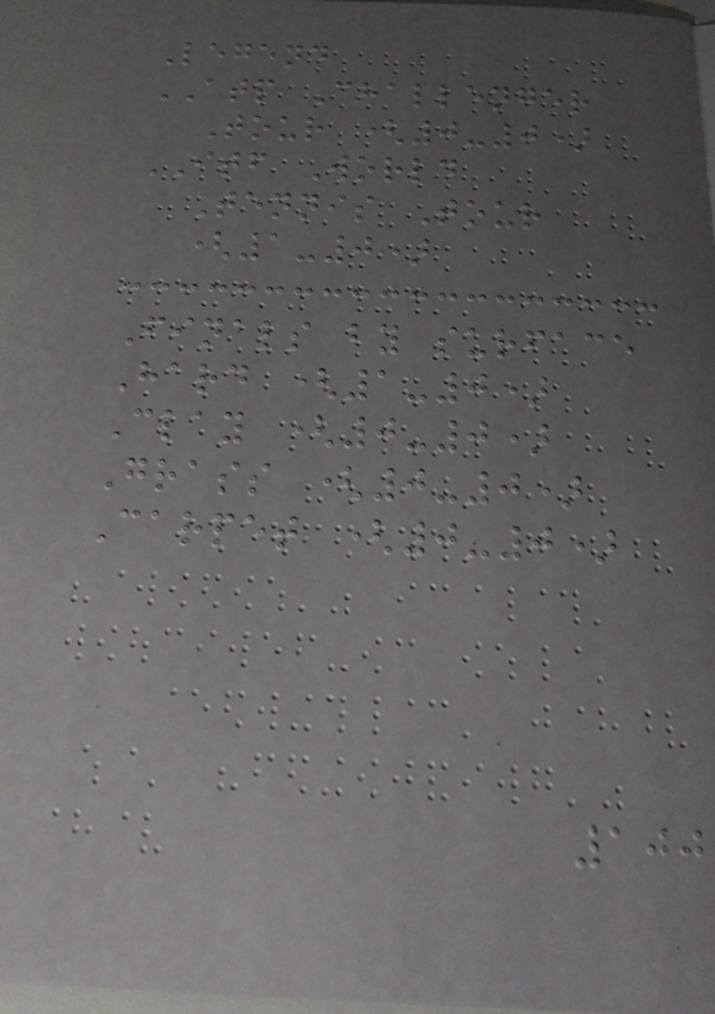Legend
ATP Challenger
Tour (0-0)
ITF World
Tennis Tour
(1-0)
Finals by surface
Hard (1-0)
Clay (0-0)
Grass (0-0)
Carpet (0-0)
100
